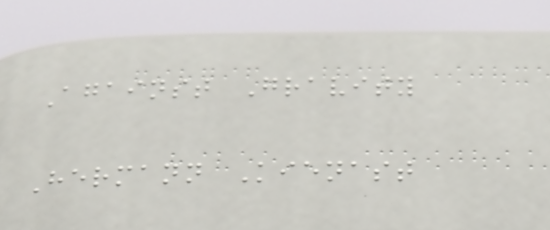Against Gravity
Hermann Kienast
